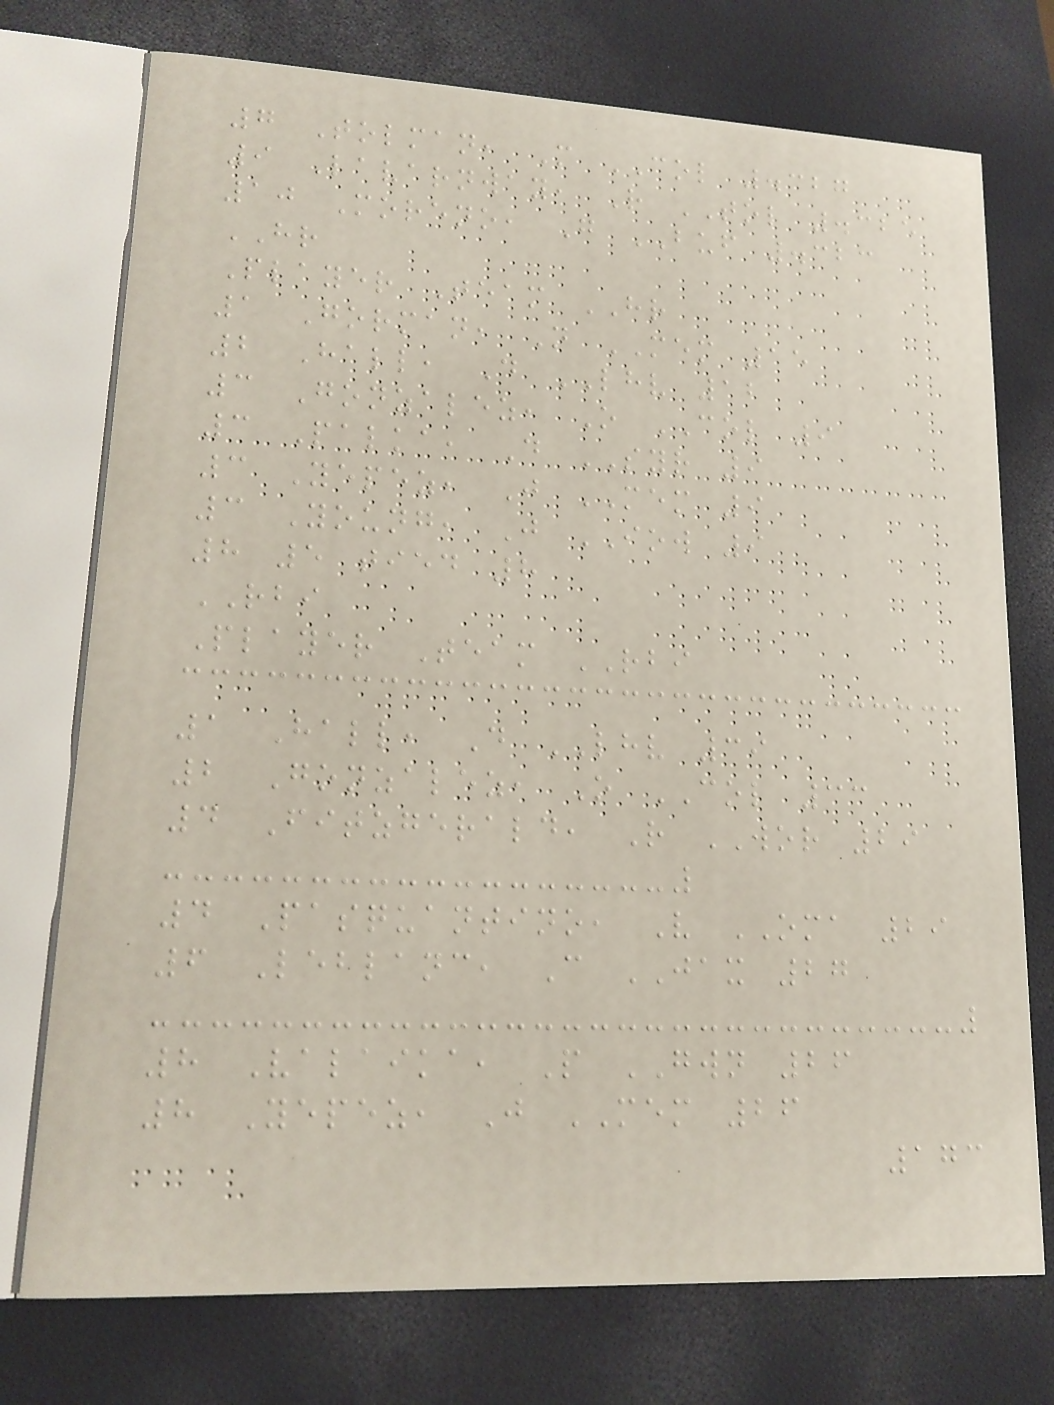7 Tolman, M COL .327
9 Lavarnway, R TOL .325
10 Moreno, G BUF .323
HR
Player Team HR
1 Gorman, N MEM 15
2 Hall, D LHV 12
3 Gonzalez, O COL 9
3 Palka, D SYR 9
3 Yepez, J MEM 9
3 Young, J IOW 9
8 5 tied 8
RBI
Player Team RBI
1 Hall, D LHV 39
2 Gonzalez, O COL 33
4 Fitzgerald, R WOR 29
4 Pasquantino, V OMA 29
6 Leblanc, C JAX 27
8 Valaika, P GWN 26
8 Yepez, J MEM 26
173
